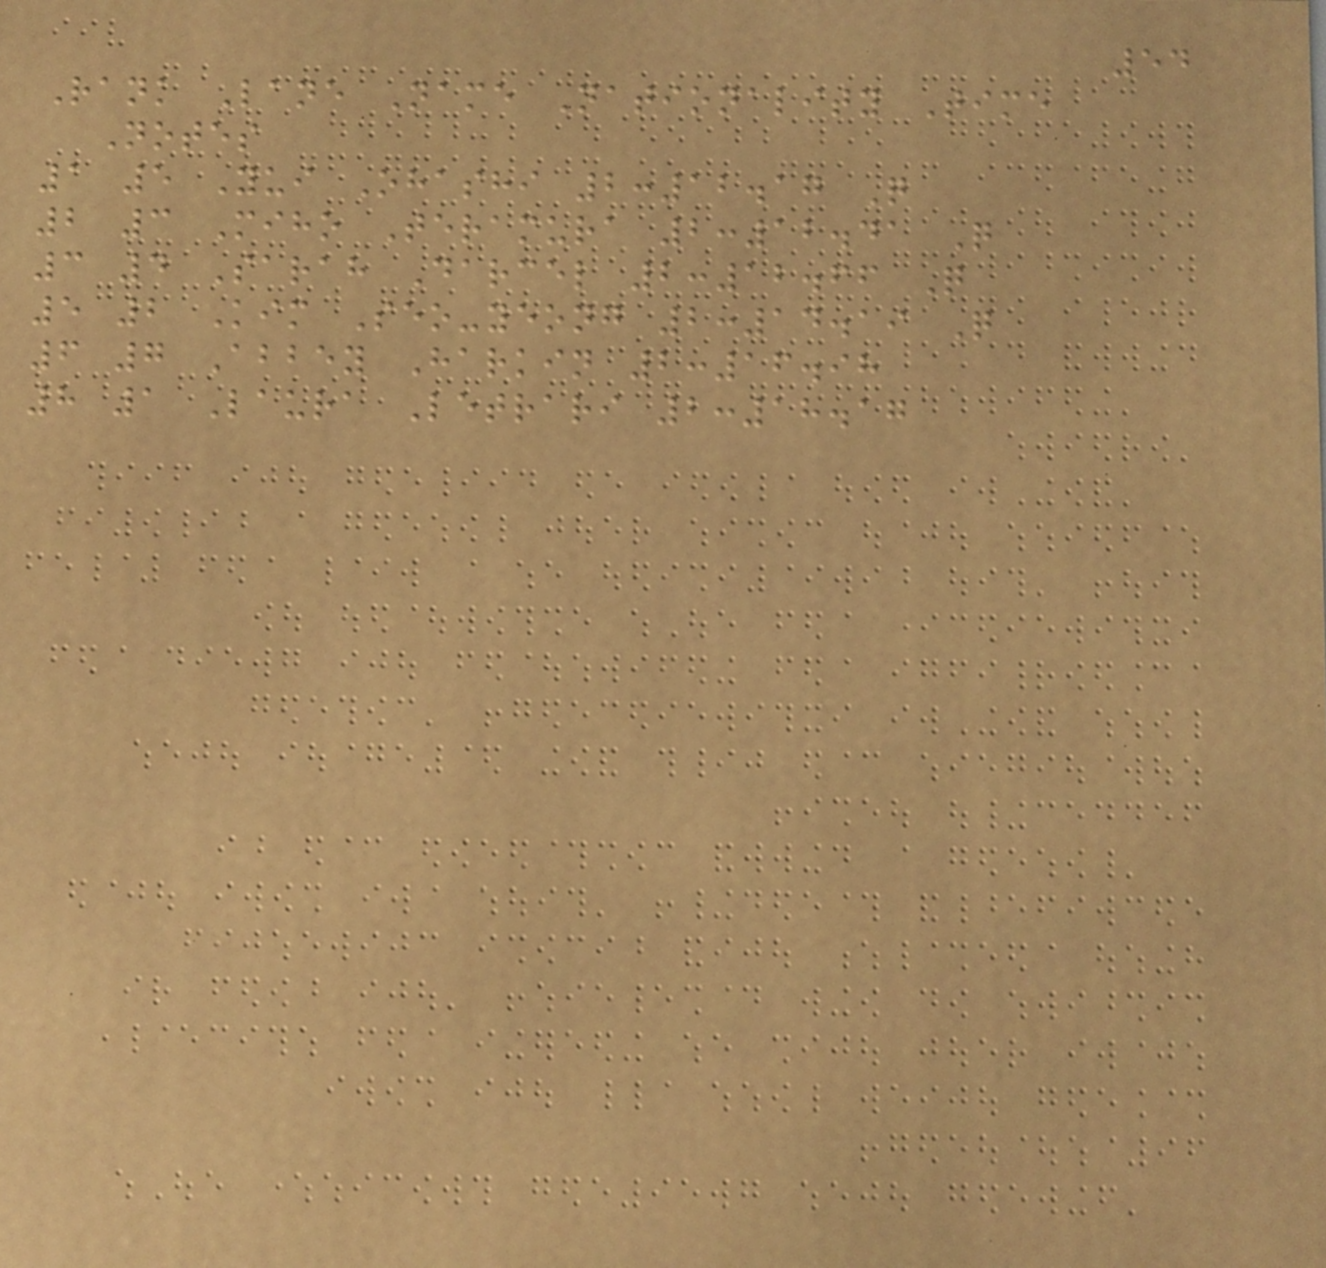54
Rank Lane Name Nationality Time
Notes
1 5 Yui Ohashi 2:12.17 Q
2 3 Miho Teramura 2:12.41 Q
3 4 Sarah Darcel 2:12.66 Q
5 2 Kim Seo-yeong 2:14.19 Q
6 7 Abbey Harkin 2:16.98
8 1 Laura Letrari 2:18.17
